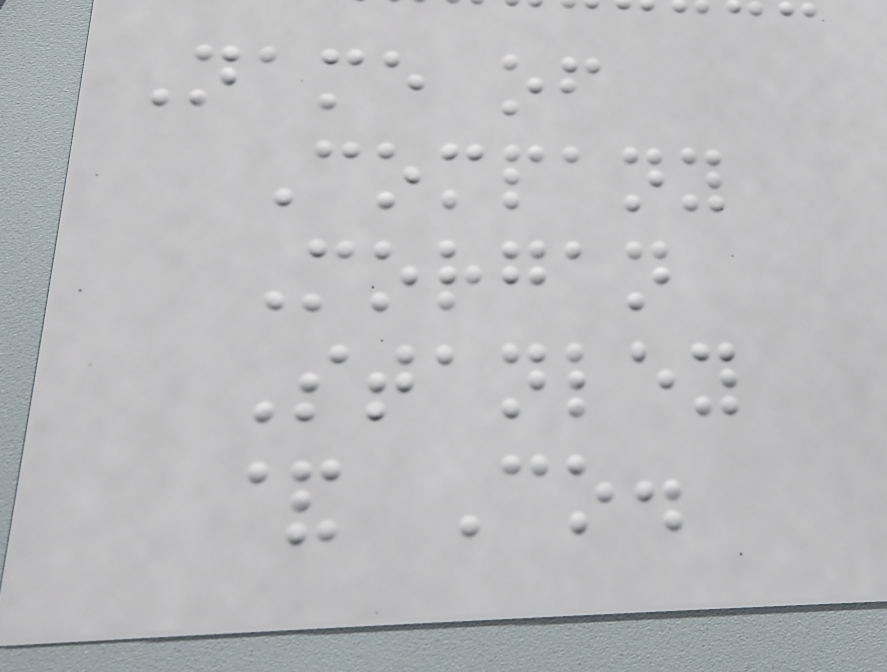Name of
Company
Morgan
Stanley
& Co.
